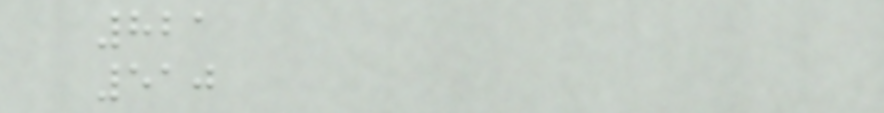821
510
